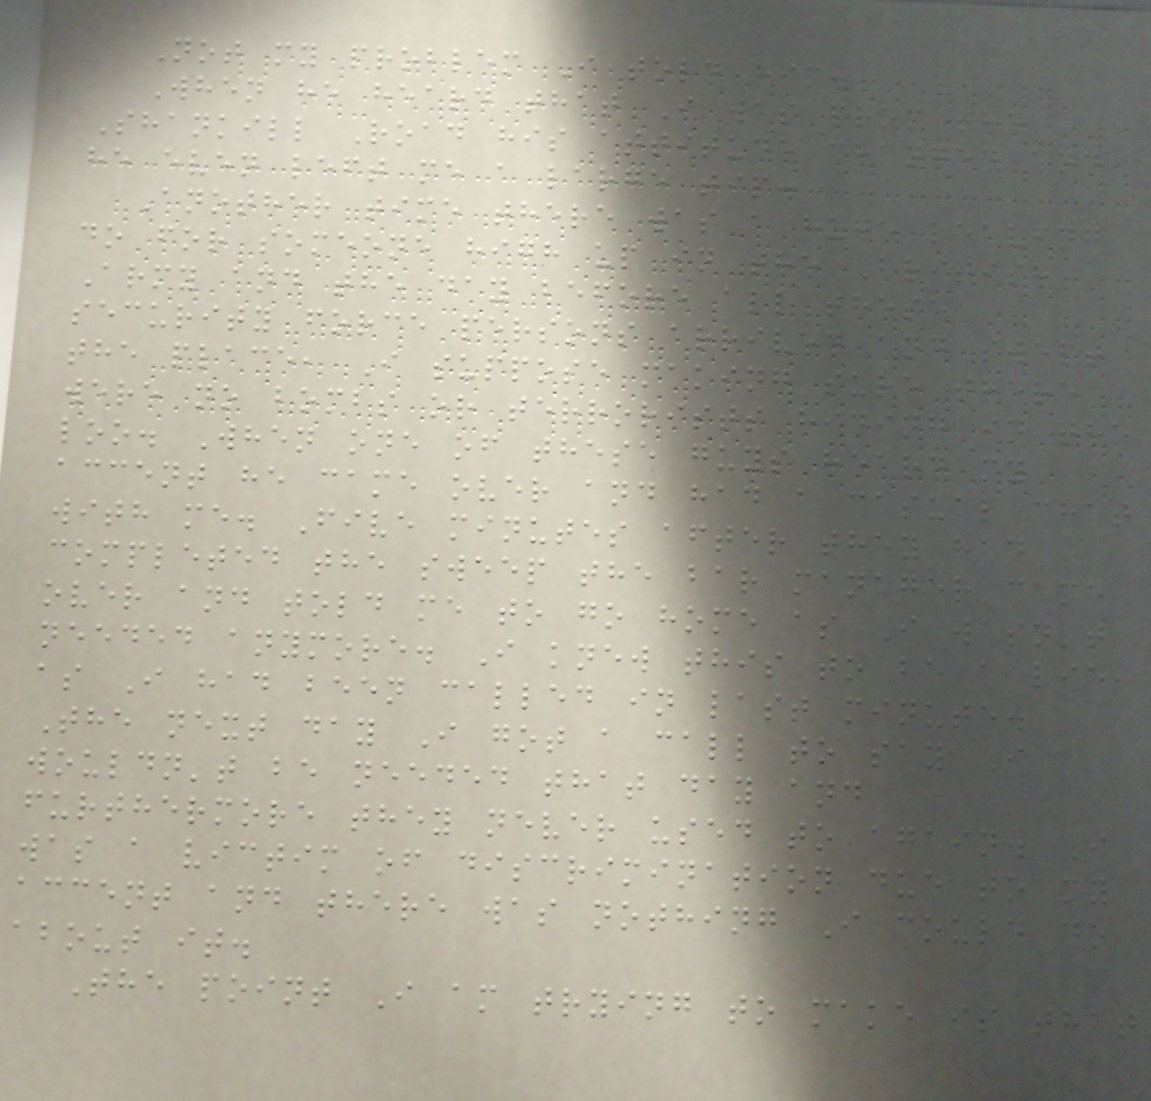Not my problem I told him.
When he heard that I was from the
Shankill Road his attitude changed and
he even left me a large tip.
Another time there was a huge leaving
do for someone high up in the British
Army and the day before all these
security force persons arrived and swept
the place, I suppose making sure there
were no bombs or terrorists hiding in the
loo. When one of these guys heard my
accent he came over and had a casual chat
with me. Five minutes after they had
completed the sweep the bar manager came
over and told me to go home as I wasn't
needed anymore. I knew this to be a lie,
as I had been called in last minute.
The next day I got a call to say I
wouldn't be needed that day and
furthermore they never used to again. I
was a victim of discrimination due to my
accent and there was nothing I could do
about it.
The point I am trying to make is that
